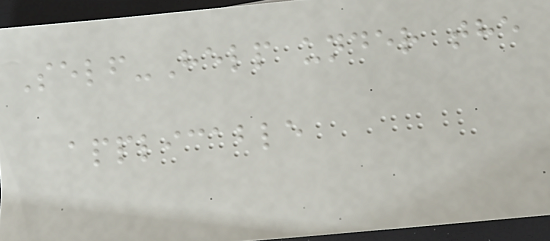Self-Help under the
applicable
